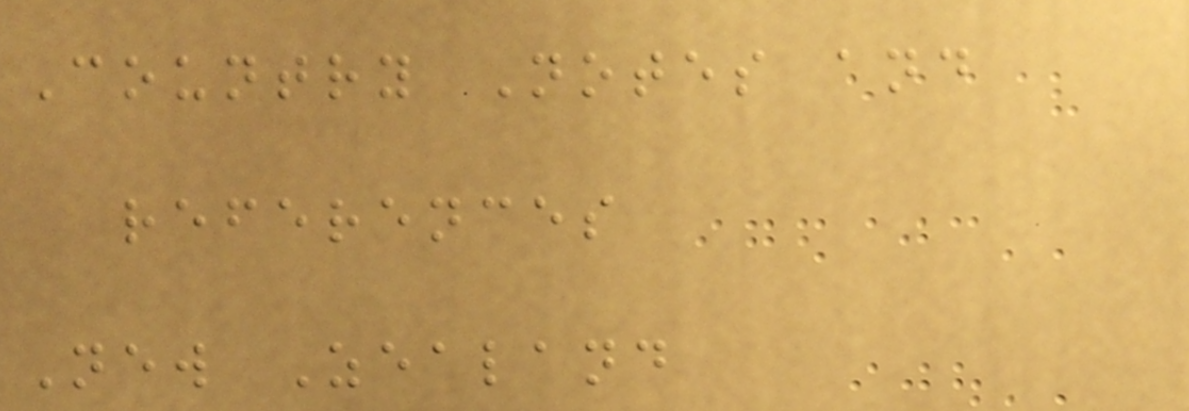Country Notes and
references
New Zealand
